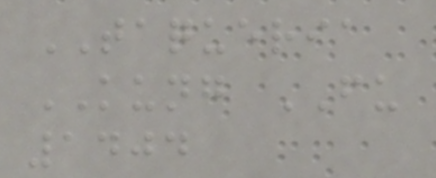TAQUERIA
KUNG FU
1404
